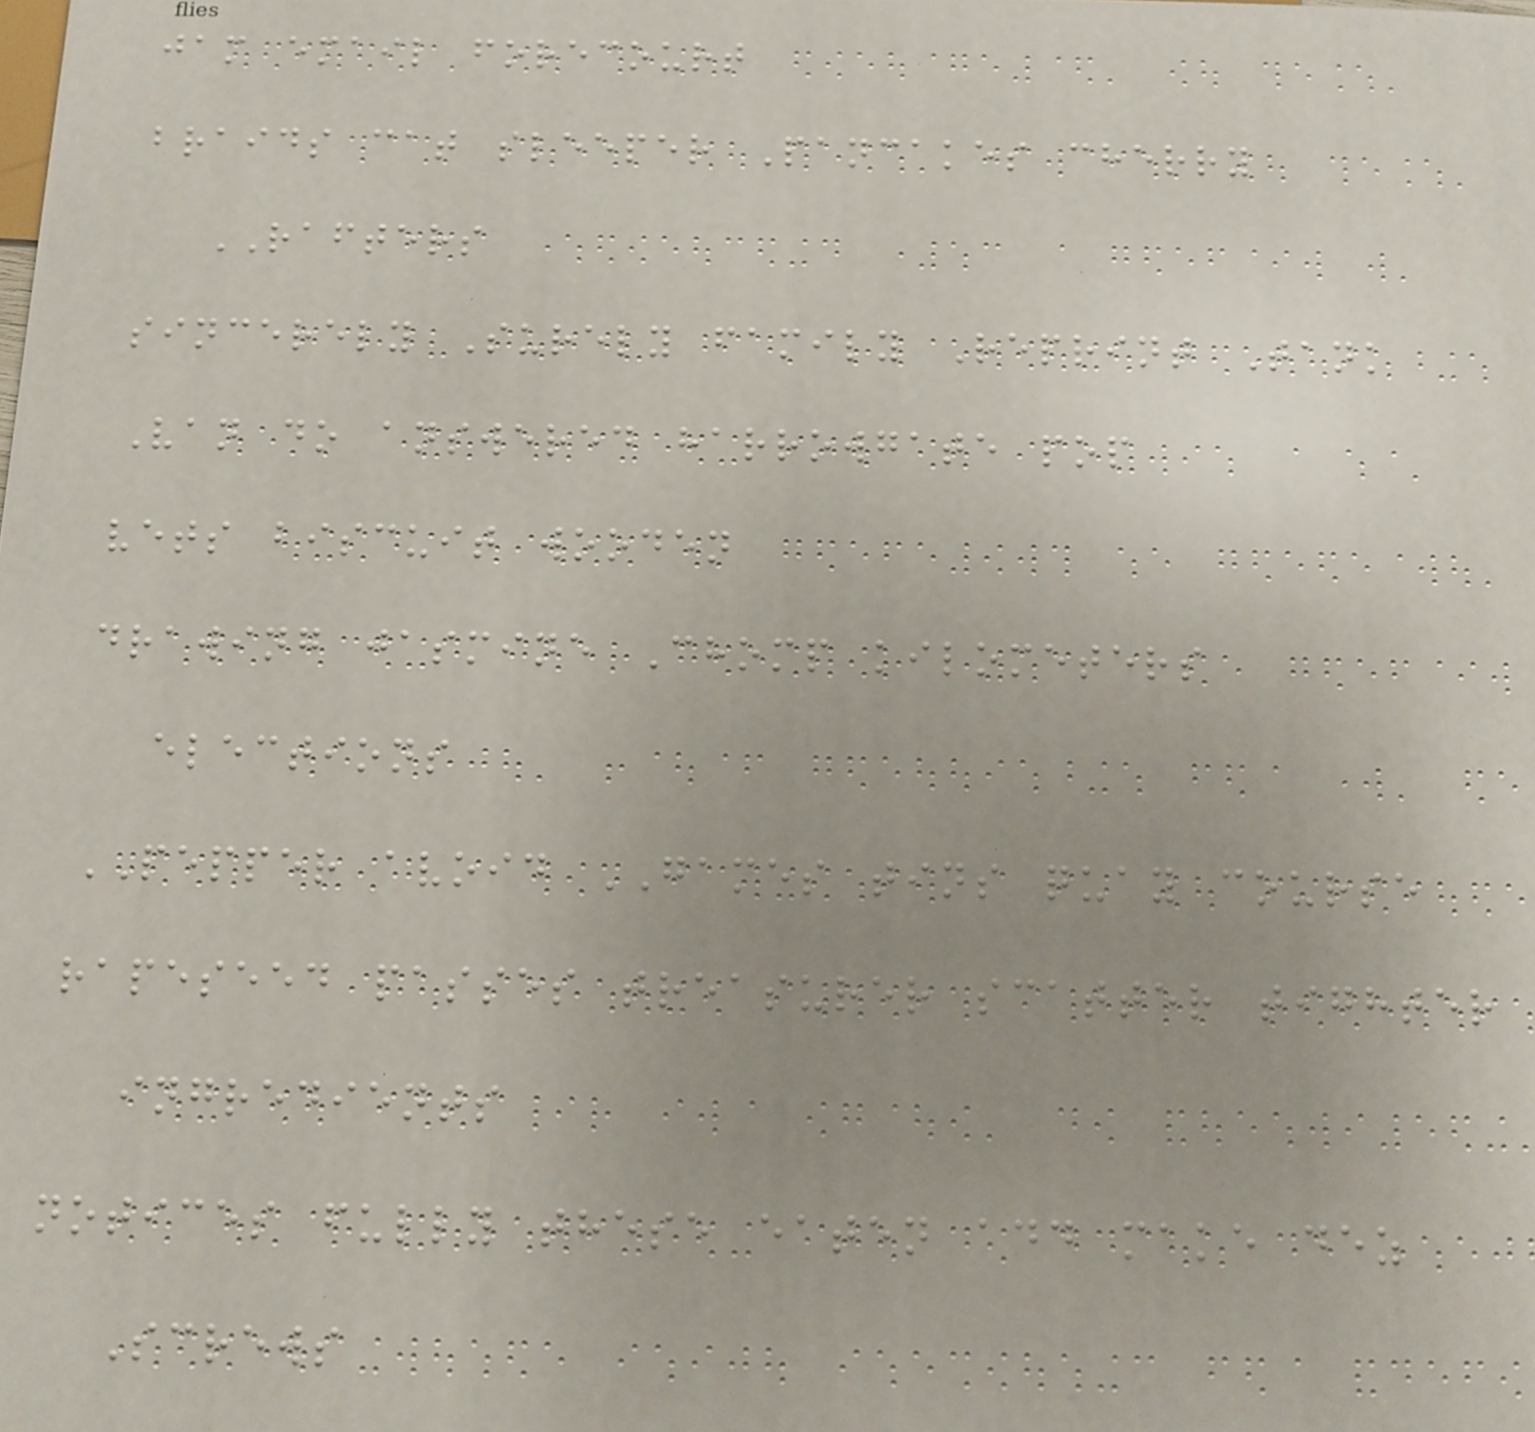jam email forecourt
braids cat sleeper Pancakes cherry
RAFTERS
sincerely Surely family Reprint Tank
Van do answered harrowgate pop
vets biscuit wooden
drawing jasmine Chomp kilometers
elections
PEPPER avoid GAMES tins quay course
rapeseed passes treasurer scatter tighter
ingredients
notices fully these eaten add make dez
Screws
